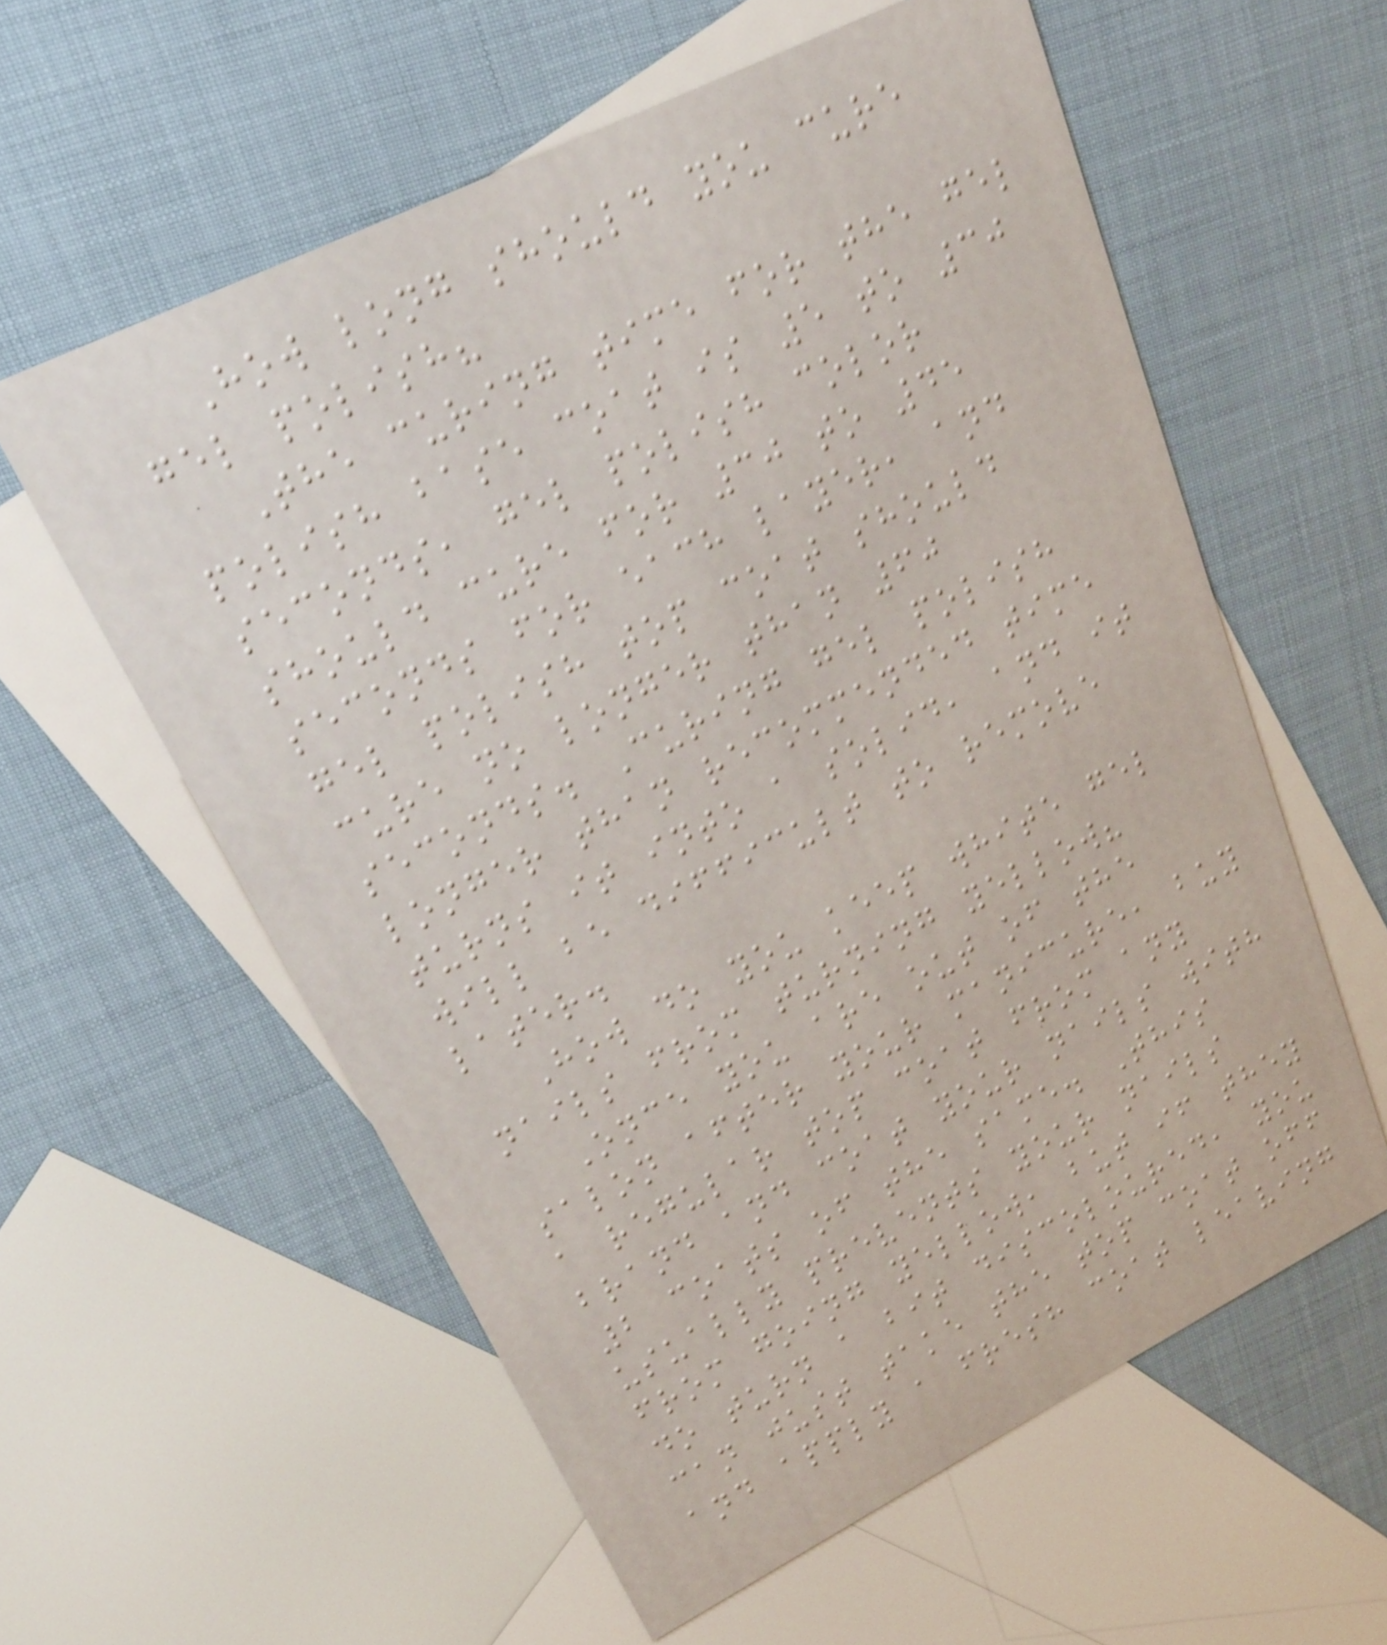How long should you cure
gel polish?
The curing time for the gel
polish base coat is 5 to 30
seconds, gel polish color
should cure for 30 to 45
seconds for each layer, and
gel polish top coat should
cure no longer than 60
seconds. Curing gel polish
longer than recommended time
turns it into a solid, and it
will be difficult to remove
later.
How do you keep white gel
nails from turning yellow?
Once you are out of the
salon after your manicure, buy
a regular top coat from any
brand and coat your nails with
2 coats of the same. This
usually prevents your nails
from going yellow, but if they
do turn a bit discoloured, you
can just take the top coat off
and apply a fresh coat leaving
